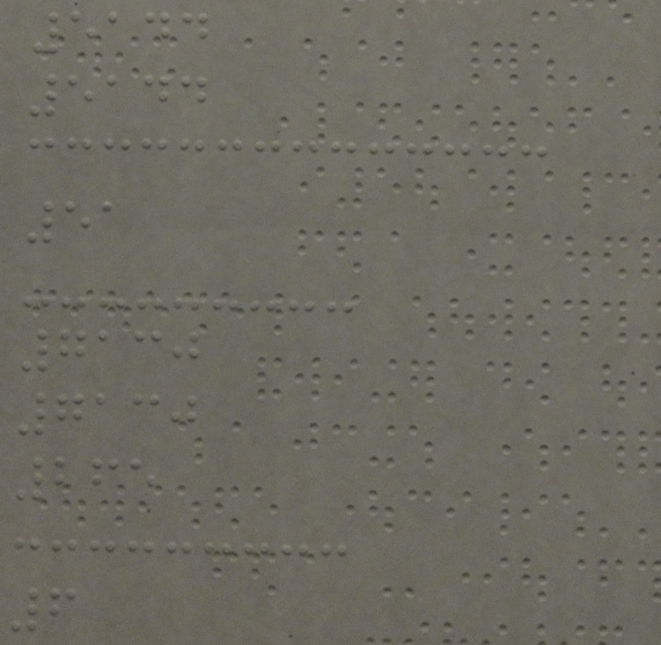5144
5144
51
7130
7130
265
6
